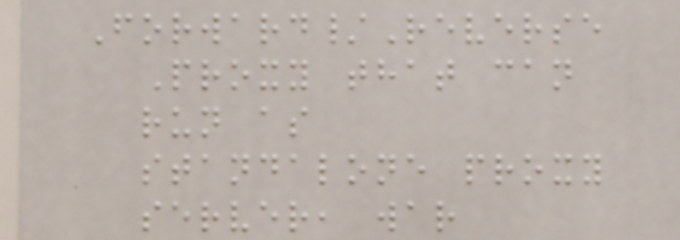Forward/Reverse
Proxy that can
run as
standalone proxy
server, war
